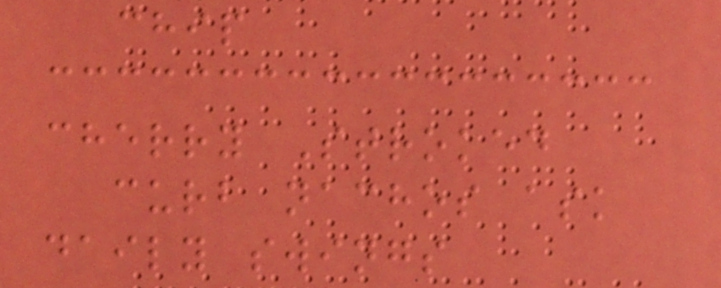chip
cherry Stroked
curb nachos ask
daily swings
